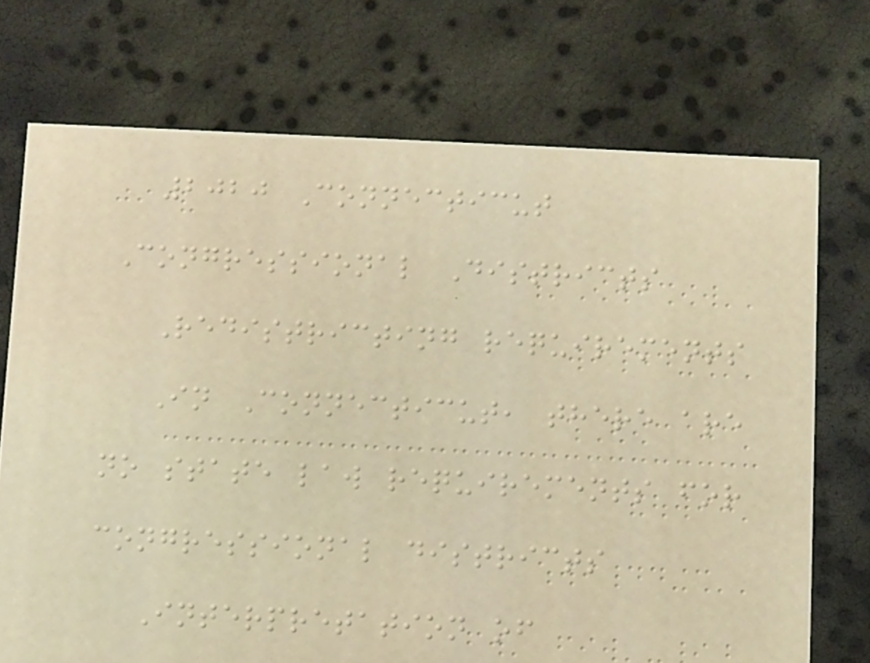2020 Connecticut
Congressional Districts
Redistricting requirements
In Connecticut, there are
no state law requirements for
congressional districts
Interpretation of
